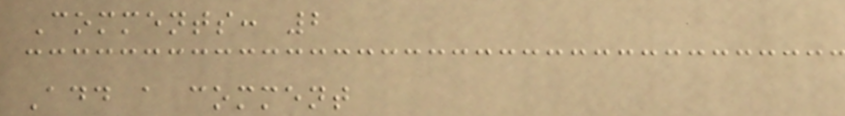Comments: 2
Add a comment
